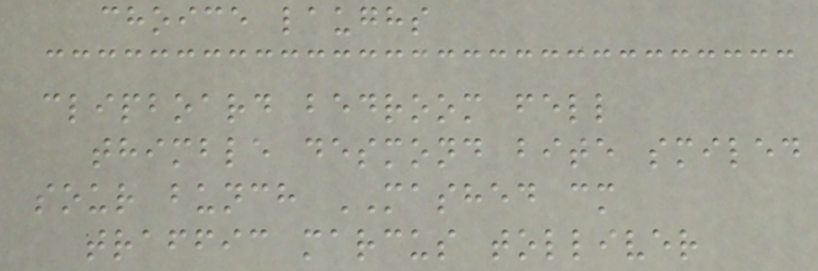choice laughs
clipboard bedroom fell
thimble desmond bite smiled
sour bunch MASHED cm
traffic marcus tolliver
